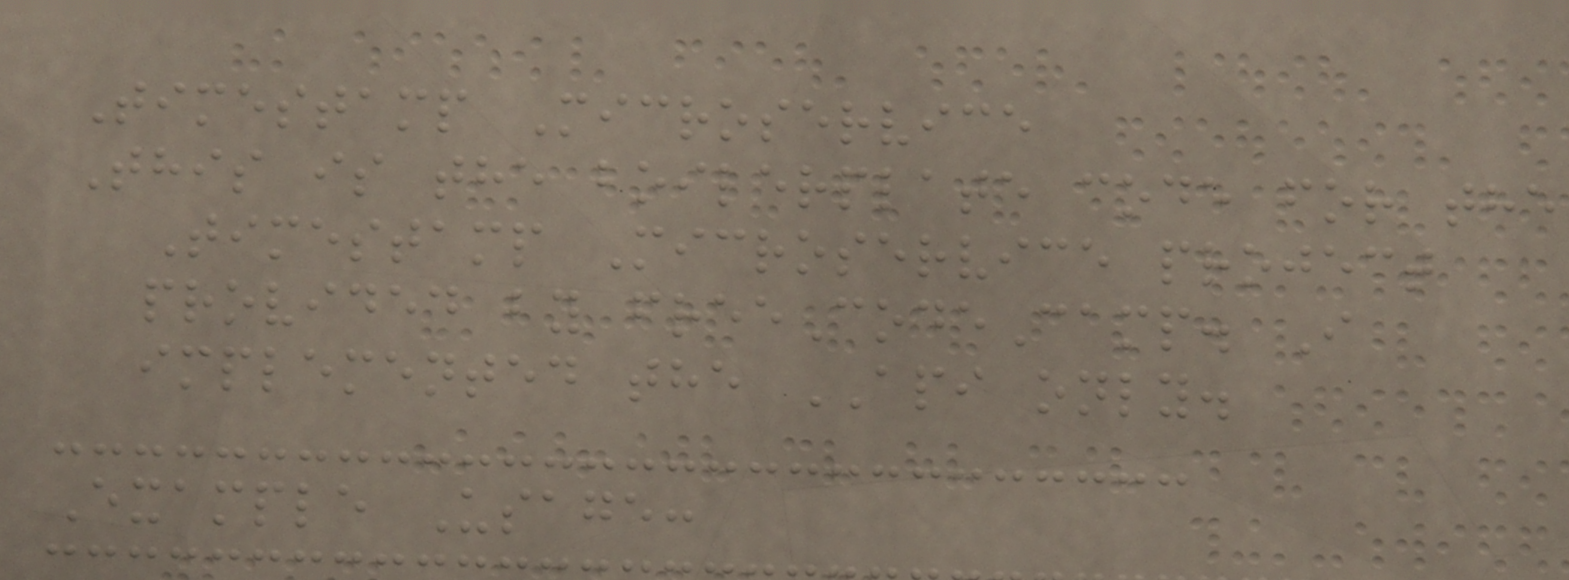Timestamp Microservice
This is the boilerplate code for the
Timestamp Microservice project
provided by freeCodeCamp. I
implemented the API only.
Example Usage:
